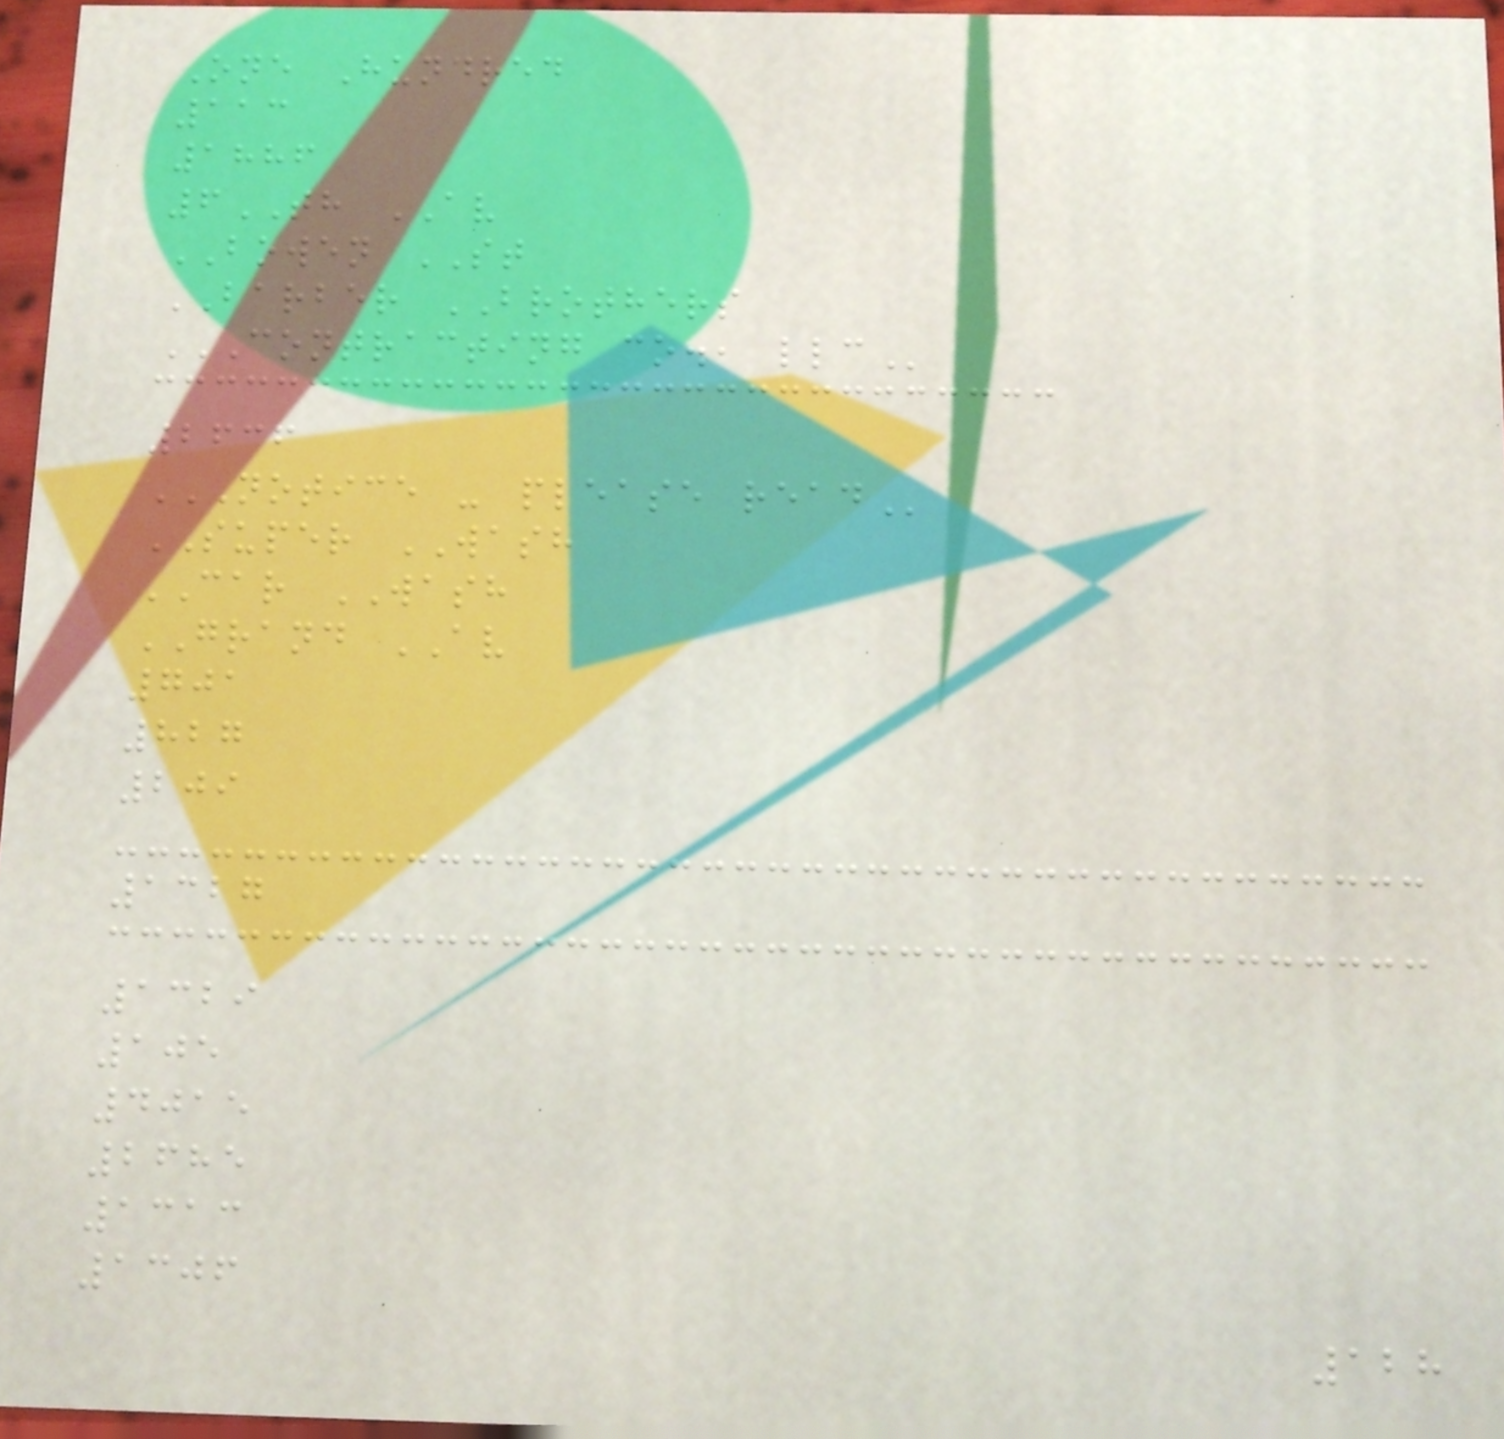One Hundred
113
1886
6TH AV
BOWEN ST
BARBER BROTHERS
CONTRACTING CO., LLC
2636
NOTICE - PLEASE READ
SUPER WASH
CAR WASH
GRAND AV
701
827
209
1327
1329
105
4015
2685
1313
1306
128
